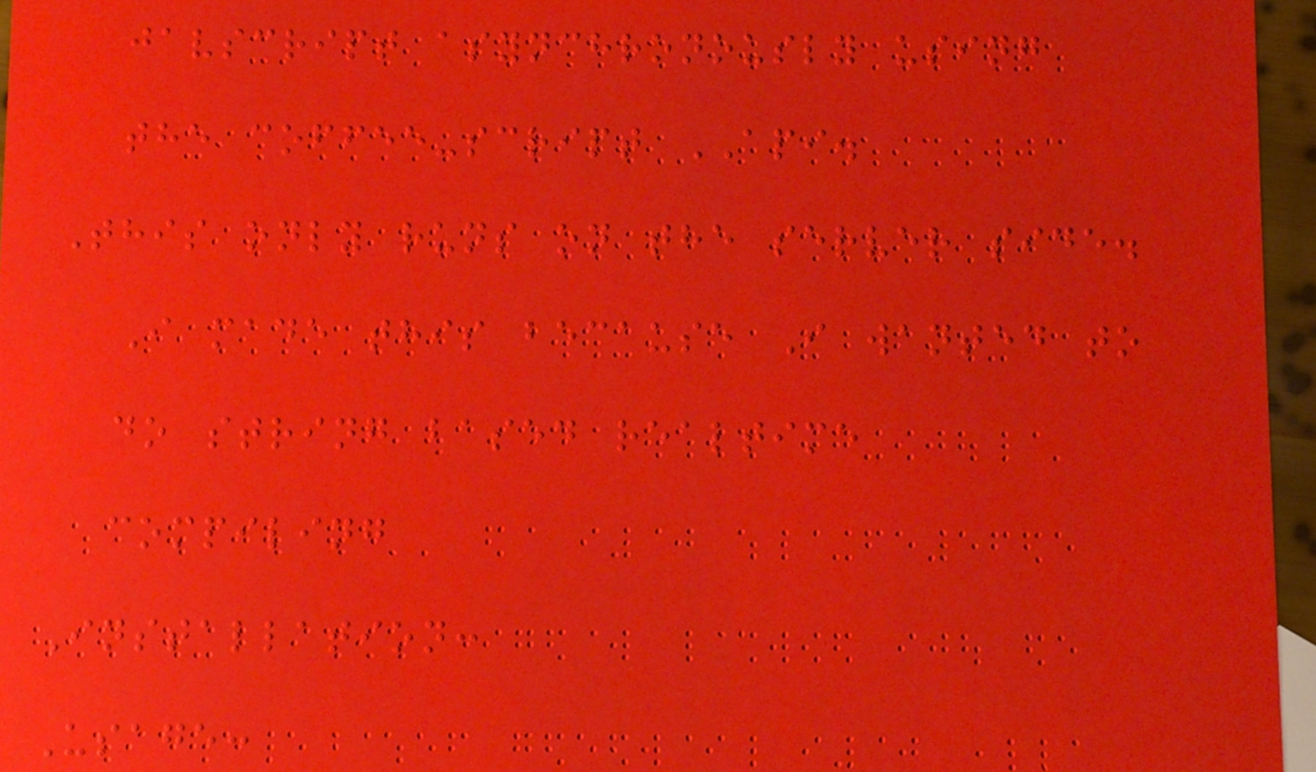javscript asynchronously using
the coffee-script API.
This only runs on the server side.
I made this because I wanted to
do string based realtime
compiling
Installation:
Usage:
